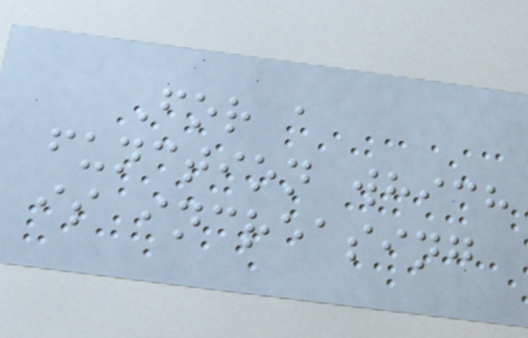For a
function which
is increasing
